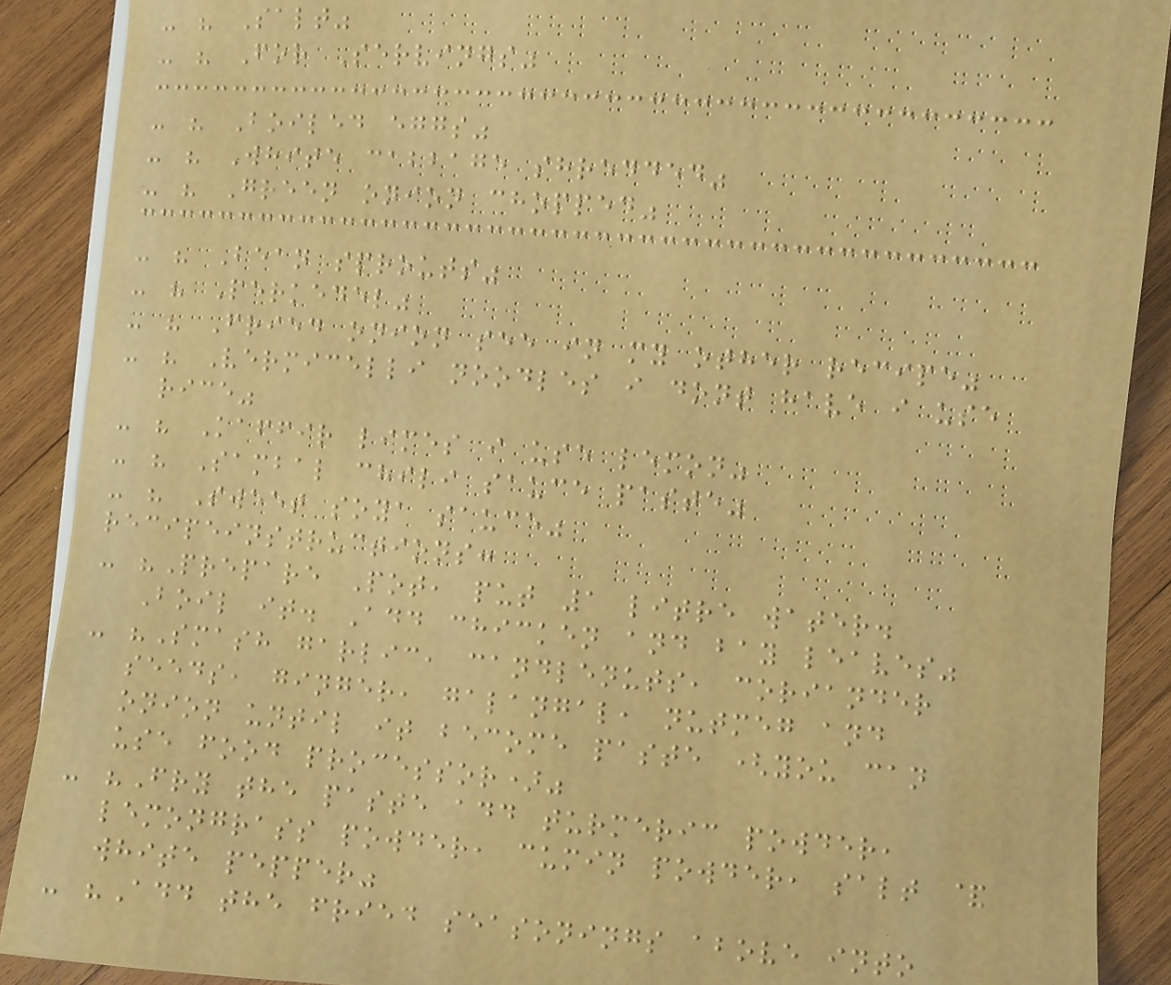- " Salt"
- " For Servings"
- " Boiled eggs"
- " White cabbage shredded"
- " Green onion chopped"
- " Bean sprouts"
- " Perkedel"
- " Fried onion see in my other recipe"
- " Vermicelli noodles i dont have i use
rice"
- " Kaffir limes i use lemon"
- " Sambal chili sauce paste"
- " Sweet soya sauce"
recipeinstructions:
- "Prepare Pot, put 1 litre water.
Boil it. Add chicken and bay leaves"
- "Smash garlic, candlenuts, coriander
seeds, ginger, galangal, nutmeg and
onion until it become paste (you can
use food processor)"
- "Fry the paste add turmeric powder,
lemongrass powder, cumin powder, salt &
white pepper"
- "Add the fried seasonings above into
